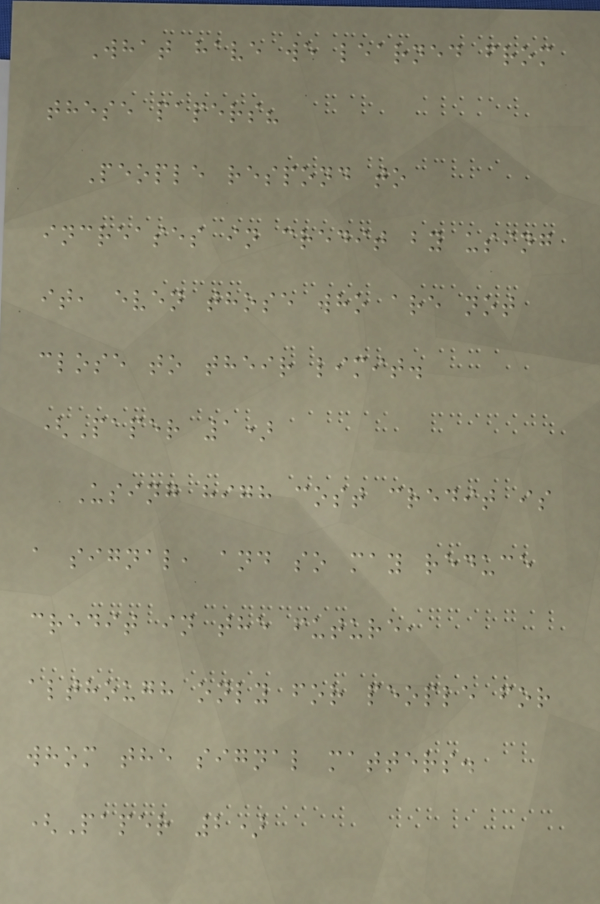What have we learned from
these papers?
People respond to
increases in credit by using
it, even those who are not
close to their limit.
(Paper 1)
Using high cost credit is
a signal, and so may reduce
credit in the future,
although only for people for
whom the signal matters.
(Paper 2)
